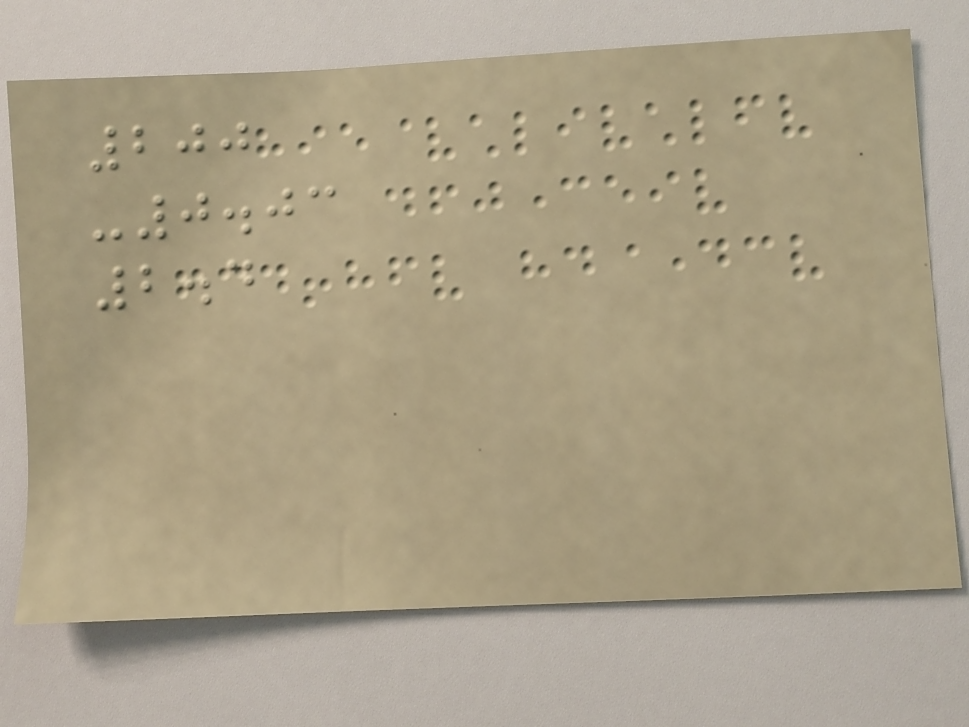200
-0.03
2.4
